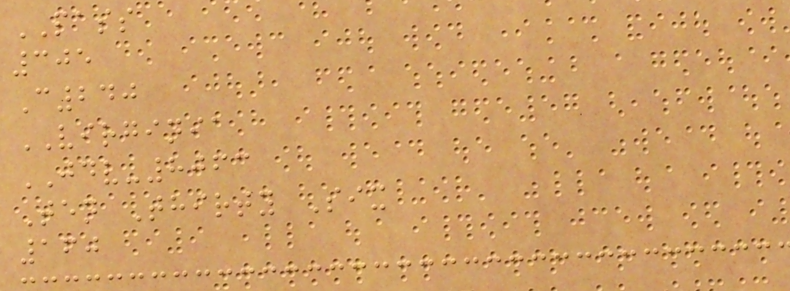PASS
305
C240
VIRGINIA
JDV-8063
Ten Thirty Six
160
